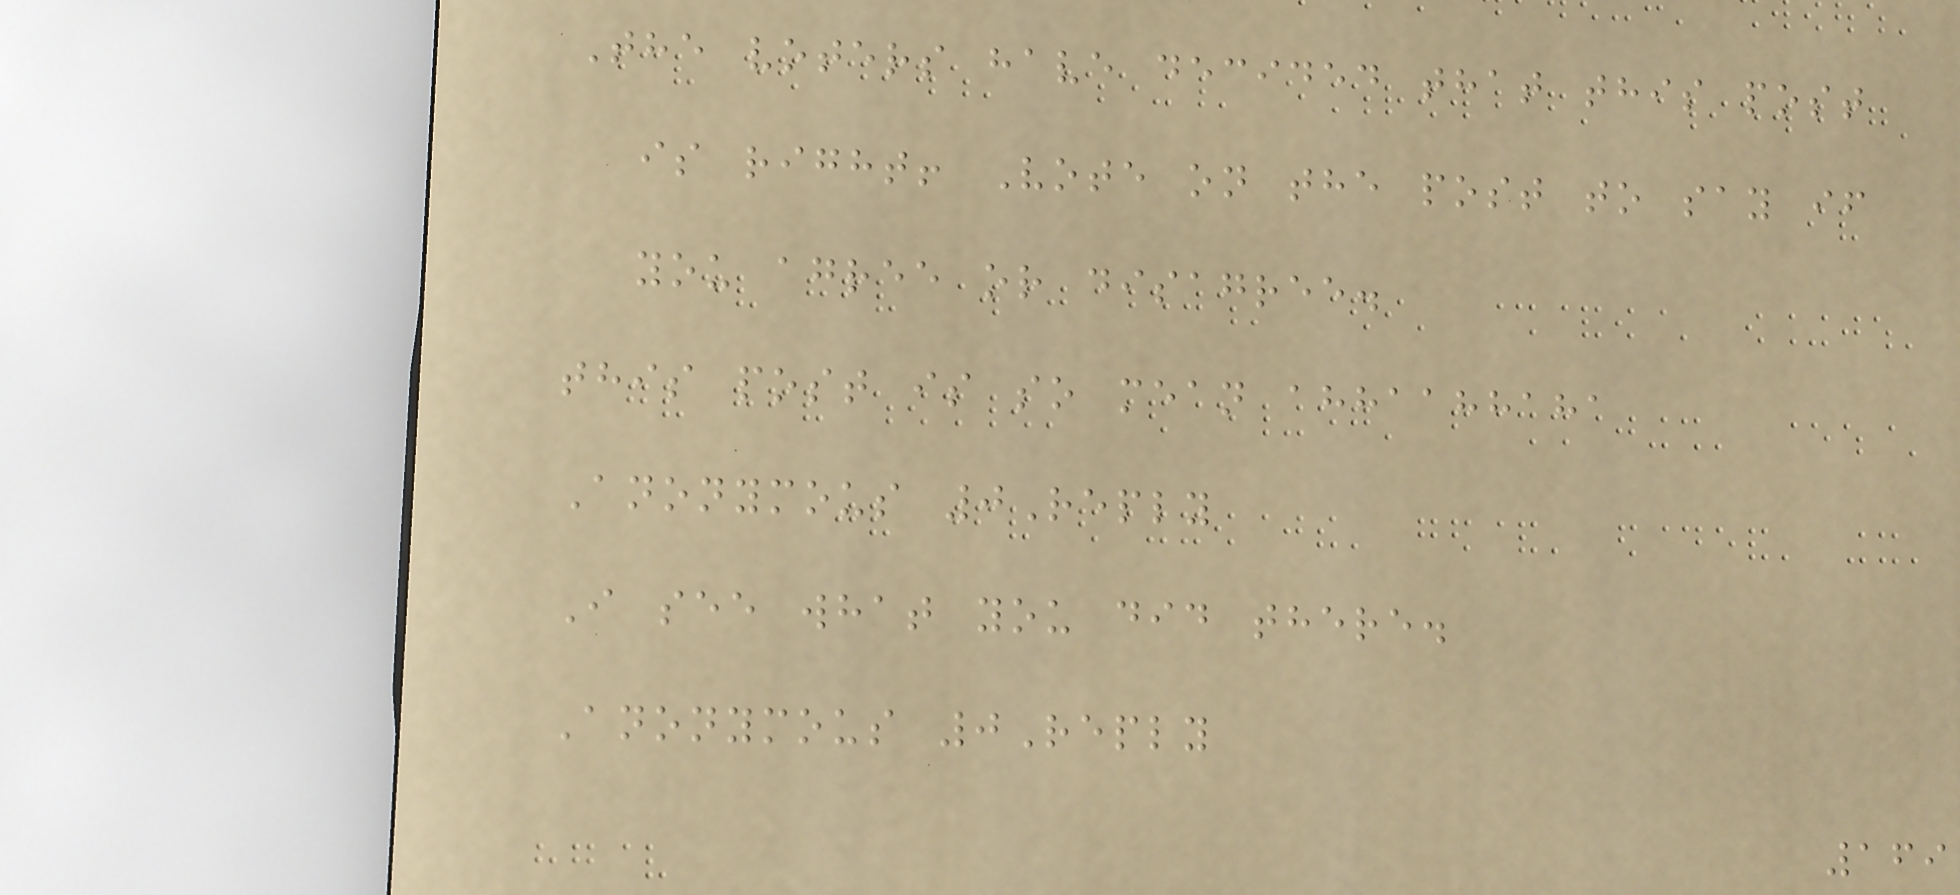The voters have decided that this post
is right! Vote on the post to say if
you agree or disagree.
this post is so mean ahhaahhaha
Anonymous 0Reply
I see what you did there.
Anonymous 0Reply
169
